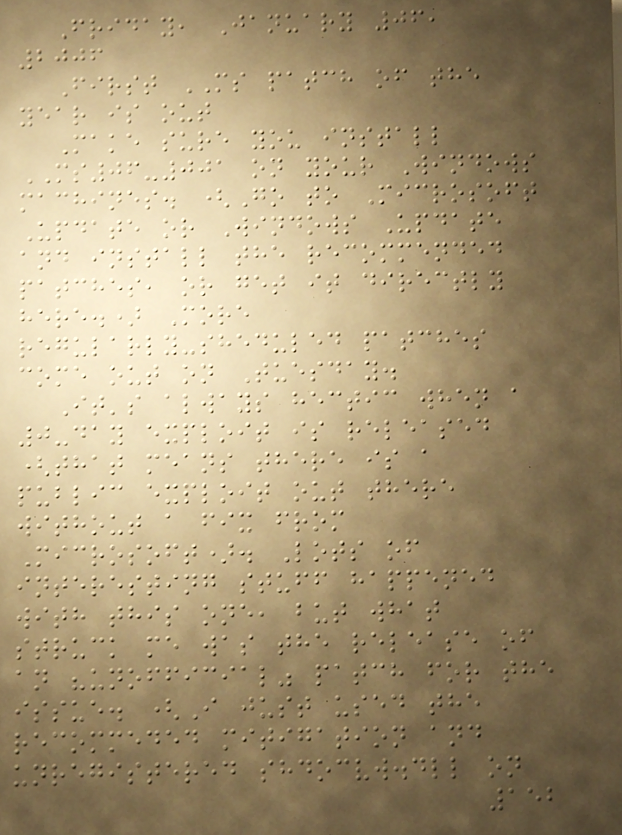Friday, January 06,
2006
First MS patch of the
year is out
Make sure you install
MS06-001 on your Windows
machines. (Go to Microsoft
Update or Windows Update
and install the recommended
patches, or get it directly
here.) More
regularly-sheduled patches
come out on Tuesday.
It's always hectic when a
0-day exploit is released
(that means there is a
public exploit out there
without a fix from
Microsoft). Lots of
interesting stuff happened
with this one, but what
struck me was the release of
an "unofficial" patch for the
issue. (I just used the
recommeded mitigation and
unregistered shdocvw.dll on
152
